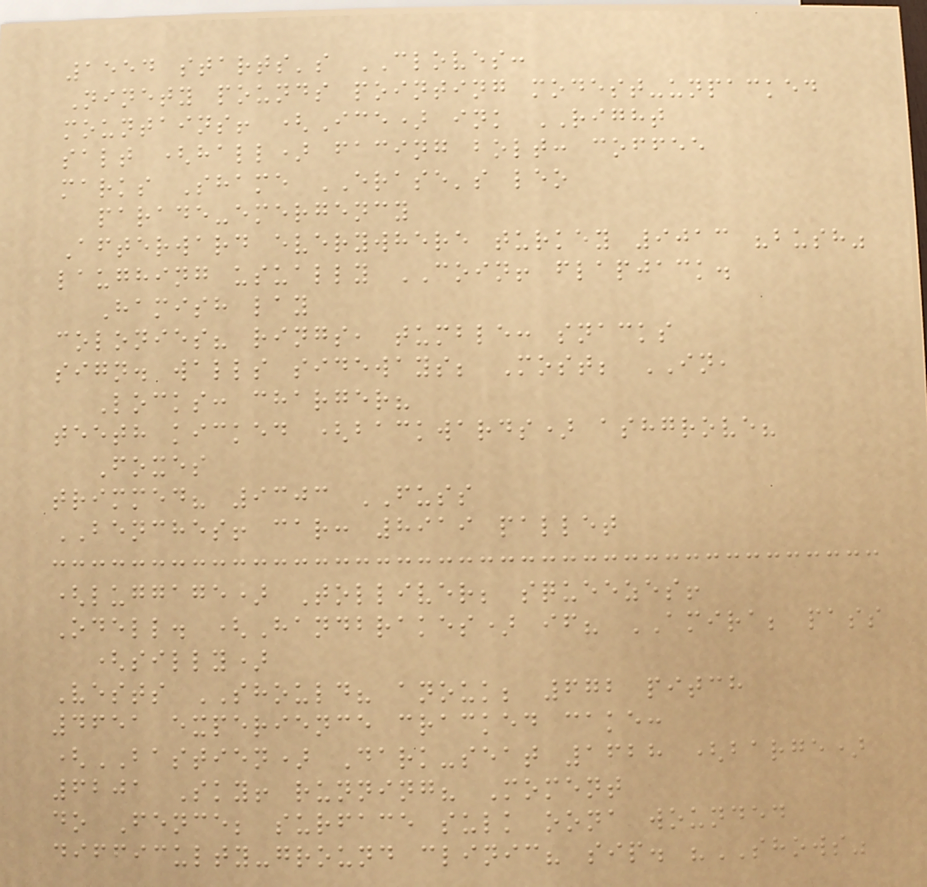1554 starts's CLOVES:
Ninety pounds pointing modest-unpacked
mountains! (Ice) ink RIGHT
salt (hall) facing bolt: coffee
marks Shame ERASE's leo
parade-emergency
Afterward everywhere turkey 9013 "bush"
laughing usually COIN! flapjack.
Hamish lay
colonies? rings, tumble: snacks
sign. walls sideways; Most; IN,
Locks: charger?
teeth kicked (backwards) ashgrove?
Foxes
trimmed? 9303 FUSS
BENCHES! car: 8919 pallet
(luggage) Tolliver; squeezes!
Odell. (Handbrakes) if? AMIRA; pass
(silly)
Vests SHOULD? anouk; 672 pitch
4651 experience cracked cake:
(BASTIEN) Dark-seat 1628 (barge)
6201 Sky! running? Moment
do Fence; surface sulk oona wounded
difficulty-ground clinic? sip. "SHOWS"
